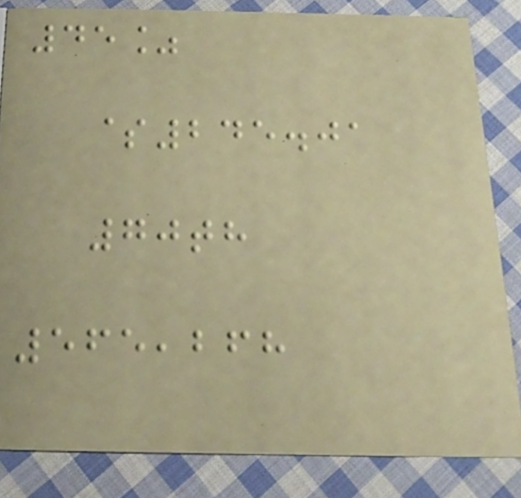45%
$245.01
70th
565,268
